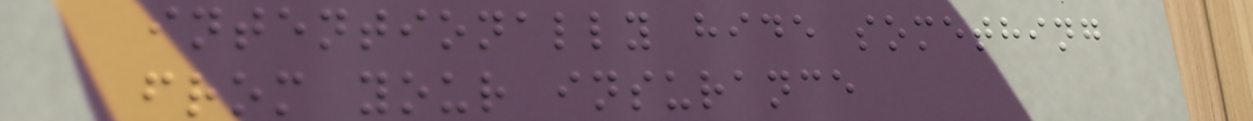intentionally hide something
from your insurance
